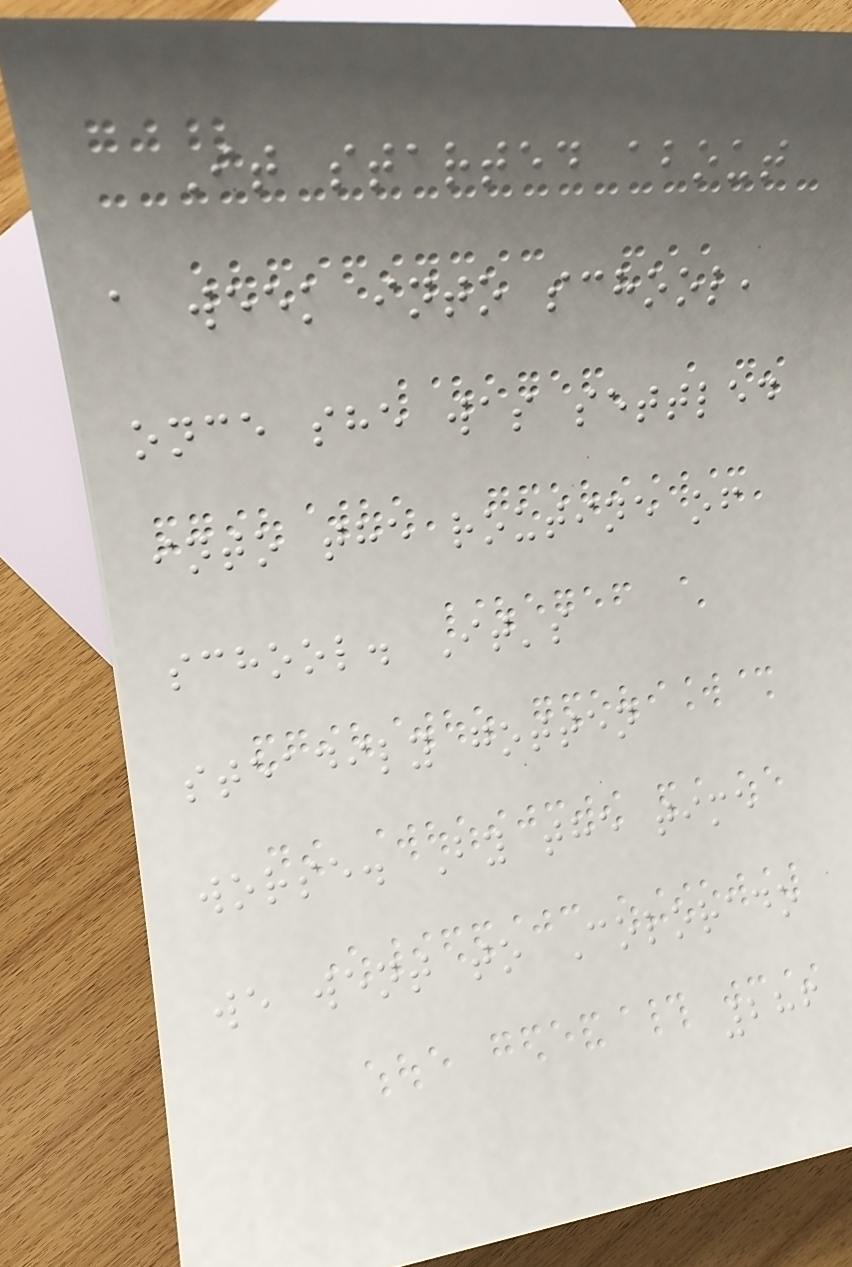It started about
a week into school,
once she was settled
into the routine of
school. It's
steadily gotten
worse. By the time
we went to Colorado
286
